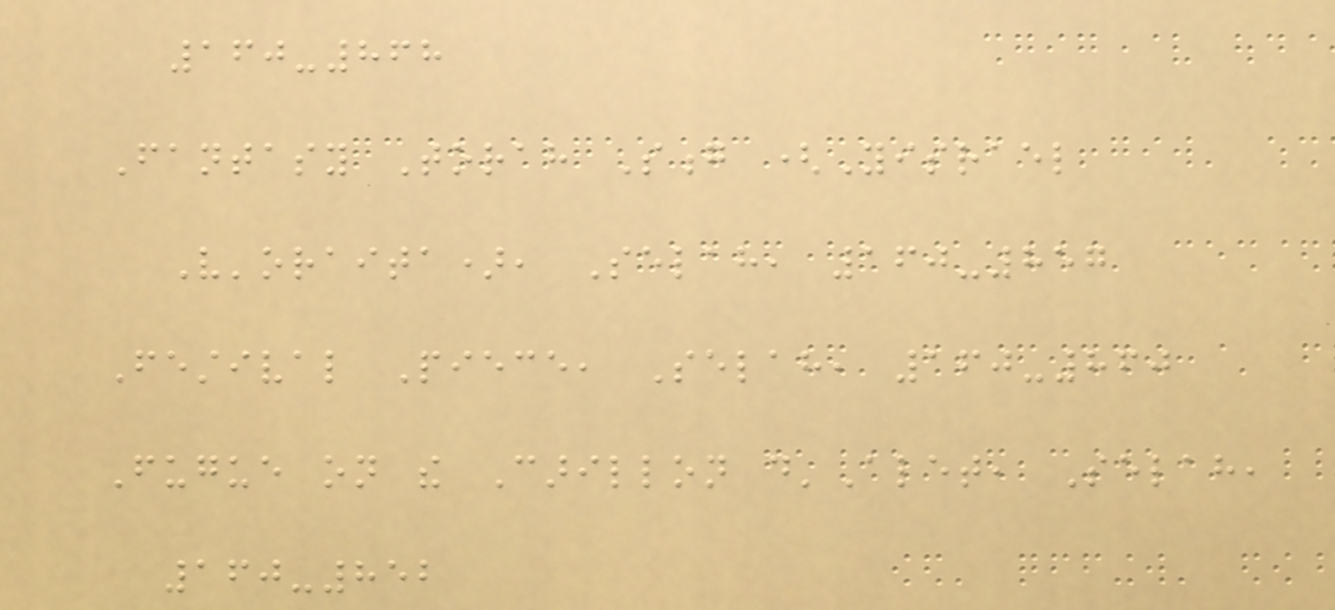160-868
Fantasy Torah Song (Yisrael
V'oraita), Selah, 160-857
Festival Piece, Selah, 160-860
Fugue on the Carillon d'Alet, Selah,
160-852
